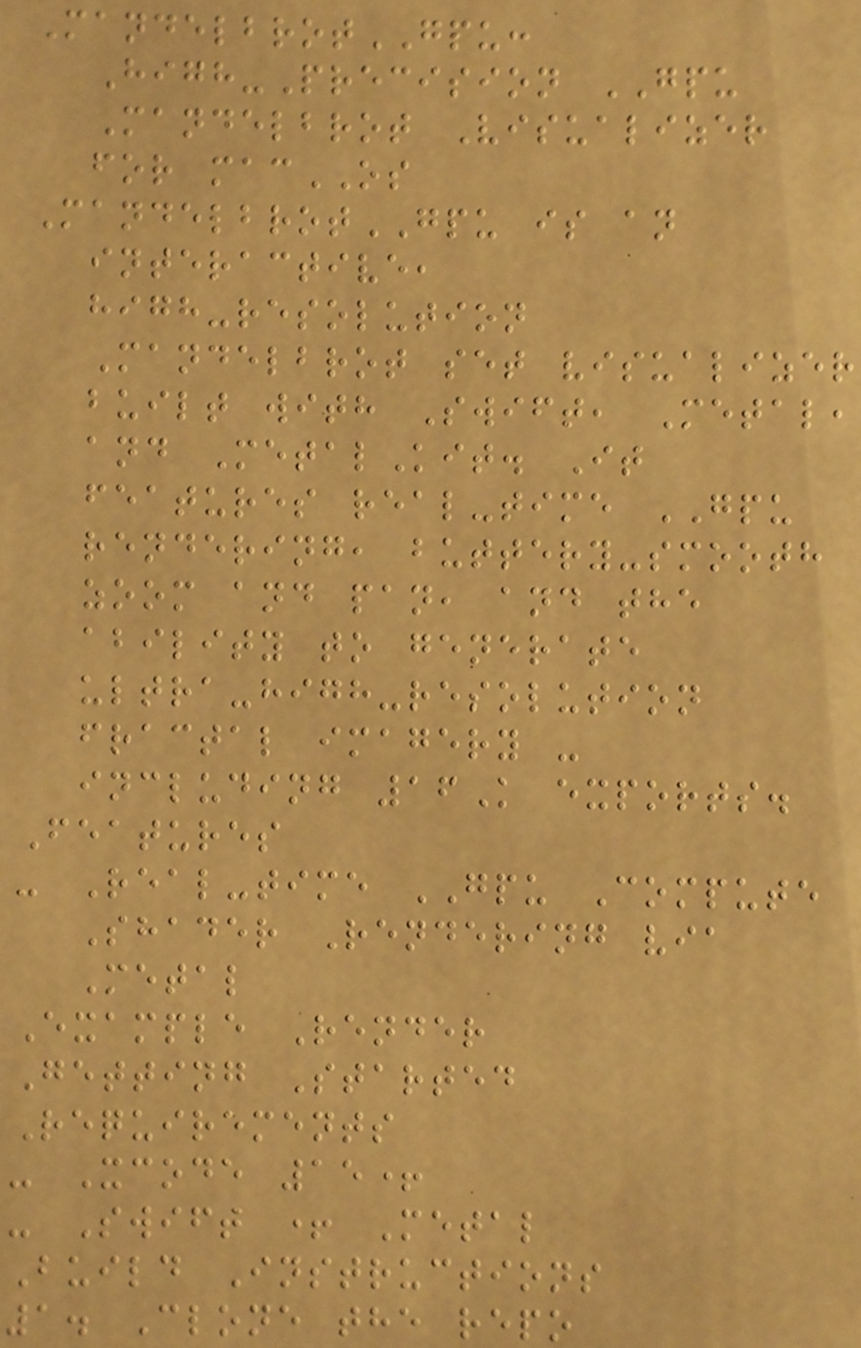MandelbrotGPU:
High-Precision GPU
Mandelbrot Visualizer
for macOS
MandelbrotGPU is an
interactive,
high-resolution
Mandelbrot set visualizer
built with Swift, Metal,
and MetalKit. It
features real-time GPU
rendering, buttery-smooth
zoom and pan, and the
ability to generate
ultra-high-resolution
fractal imagery -
including 16K exports.
Features
- Real-time GPU Compute
Shader Rendering via
Metal
Example Render
Getting Started
Requirements
- Xcode 15+
- Swift + Metal
Build Instructions
1. Clone the repo
